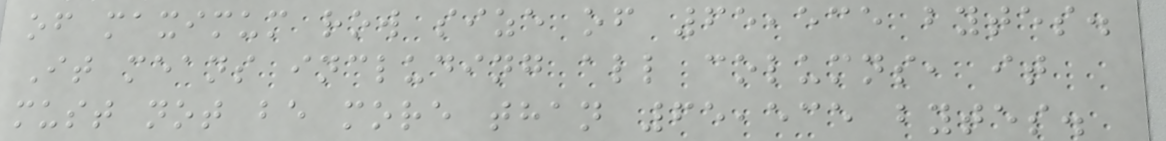of maximum row size of 65,535 bytes.
It means including all columns, it
must not be more than 65,535 bytes.
